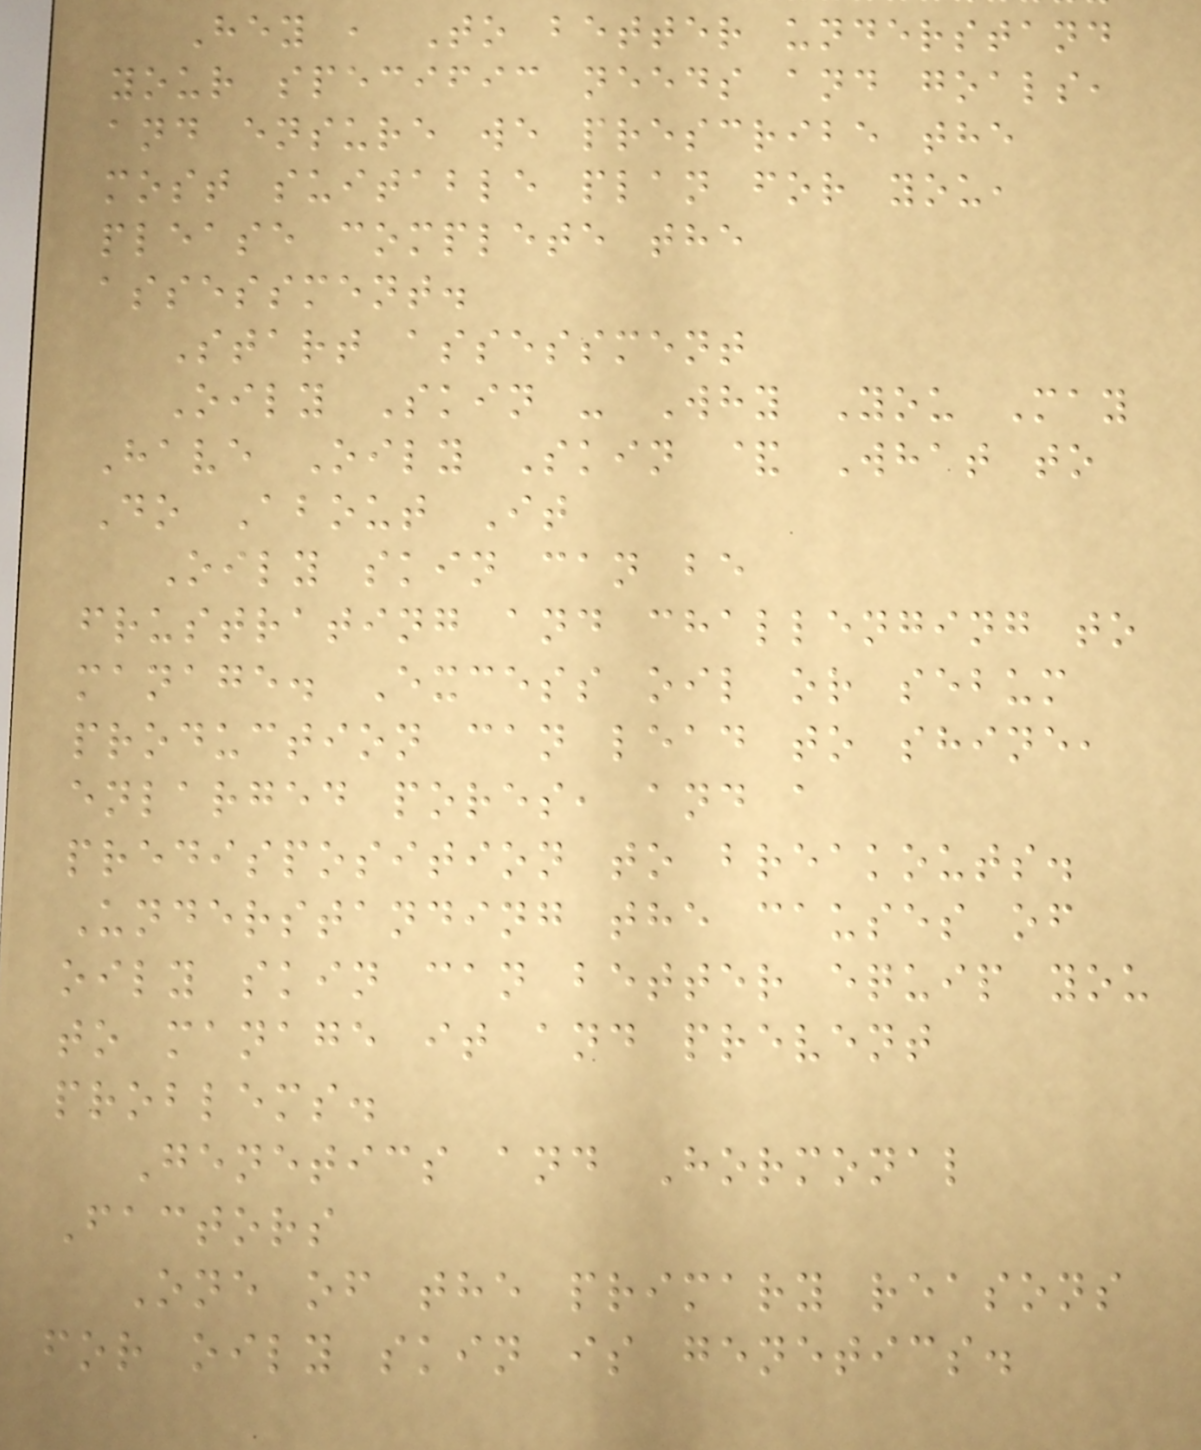Hey , To better understand
your specific needs and goals,
and ensure we prescribe the
most suitable plan for you,
please complete the
assessment.
Start assessment
Oily Skin - Why You May
Have Oily Skin & What to
Do About It
Oily skin can be
frustrating and challenging to
manage. Excess oil or sebum
production can lead to shine,
enlarged pores, and a
predisposition to breakouts.
Understanding the causes of
oily skin can better equip you
to manage it and prevent
problems.
Genetics and Hormonal
Factors
One of the primary reasons
for oily skin is genetics.
